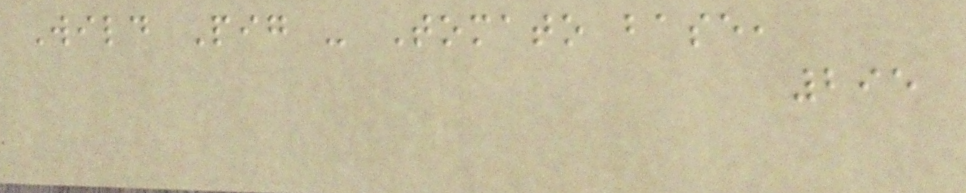Wild Pig - Tomato base,
295
